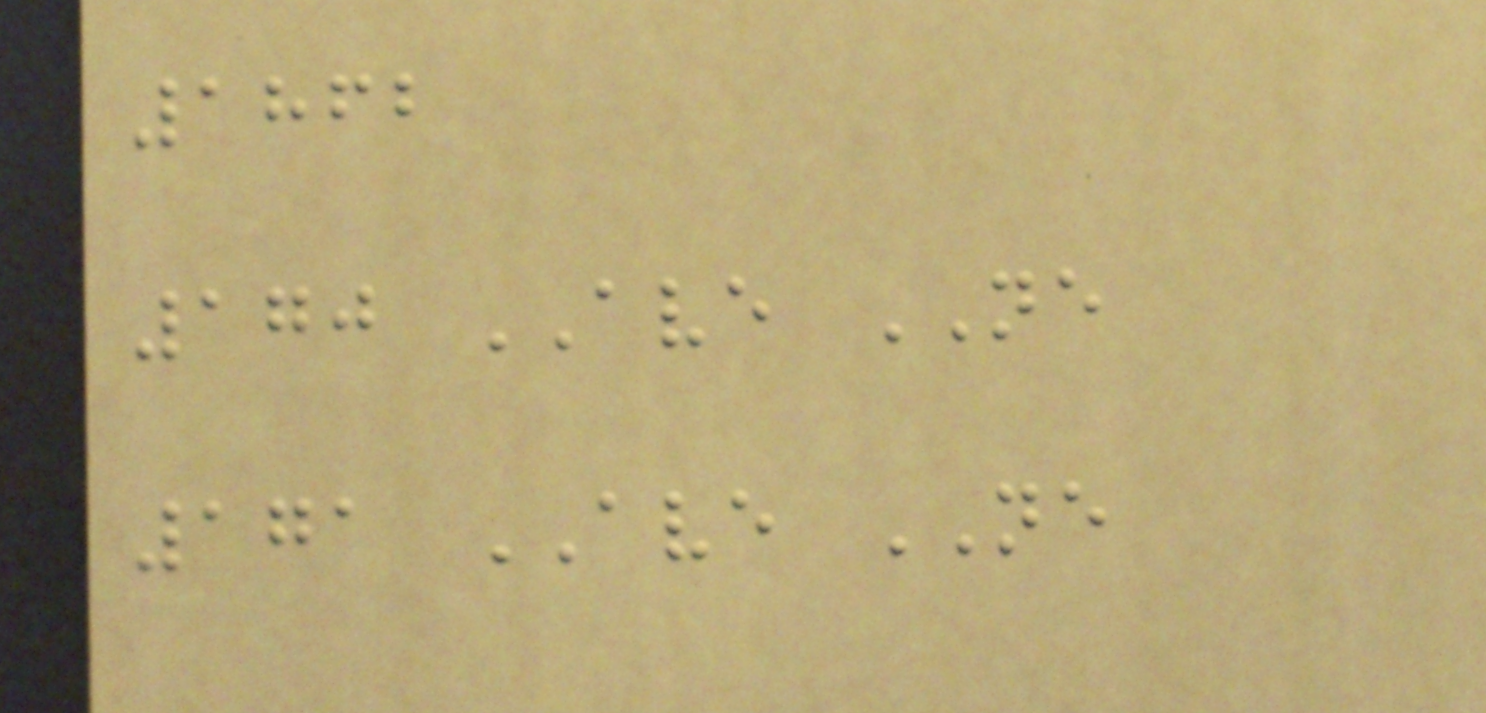1862
170 AVE NE
171 AVE NE
